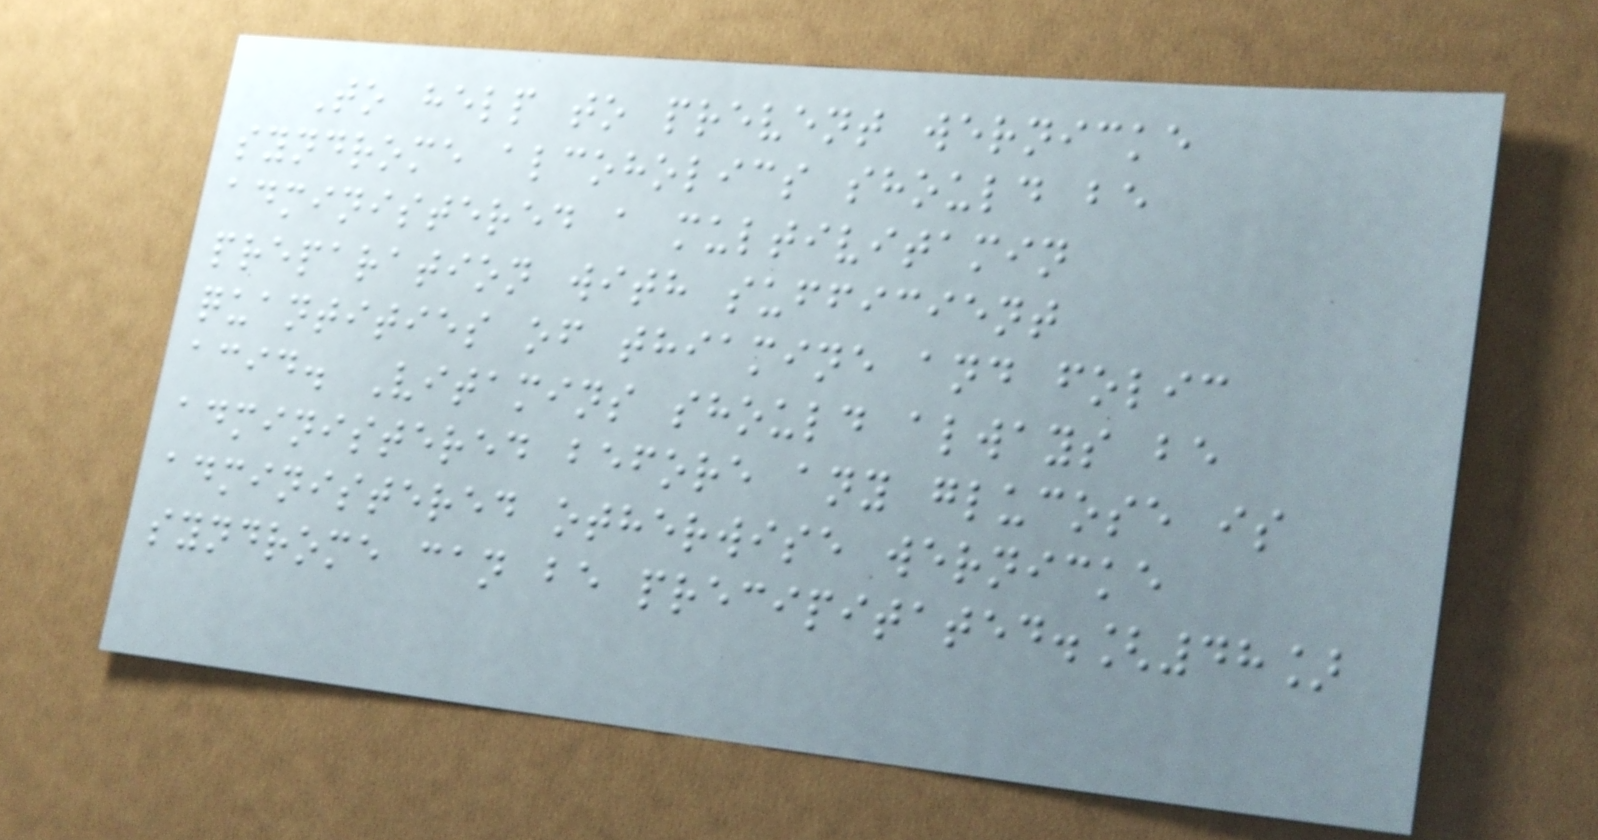To help to prevent wernicke
syndrome alcoholics should be
administered a multivitamin
preparation with sufficient
quantities of thiamine and folic
acid. Vitamins should always be
administered before any glucose is
administered otherwise wernicke
syndrome can be precipitated.[48]
